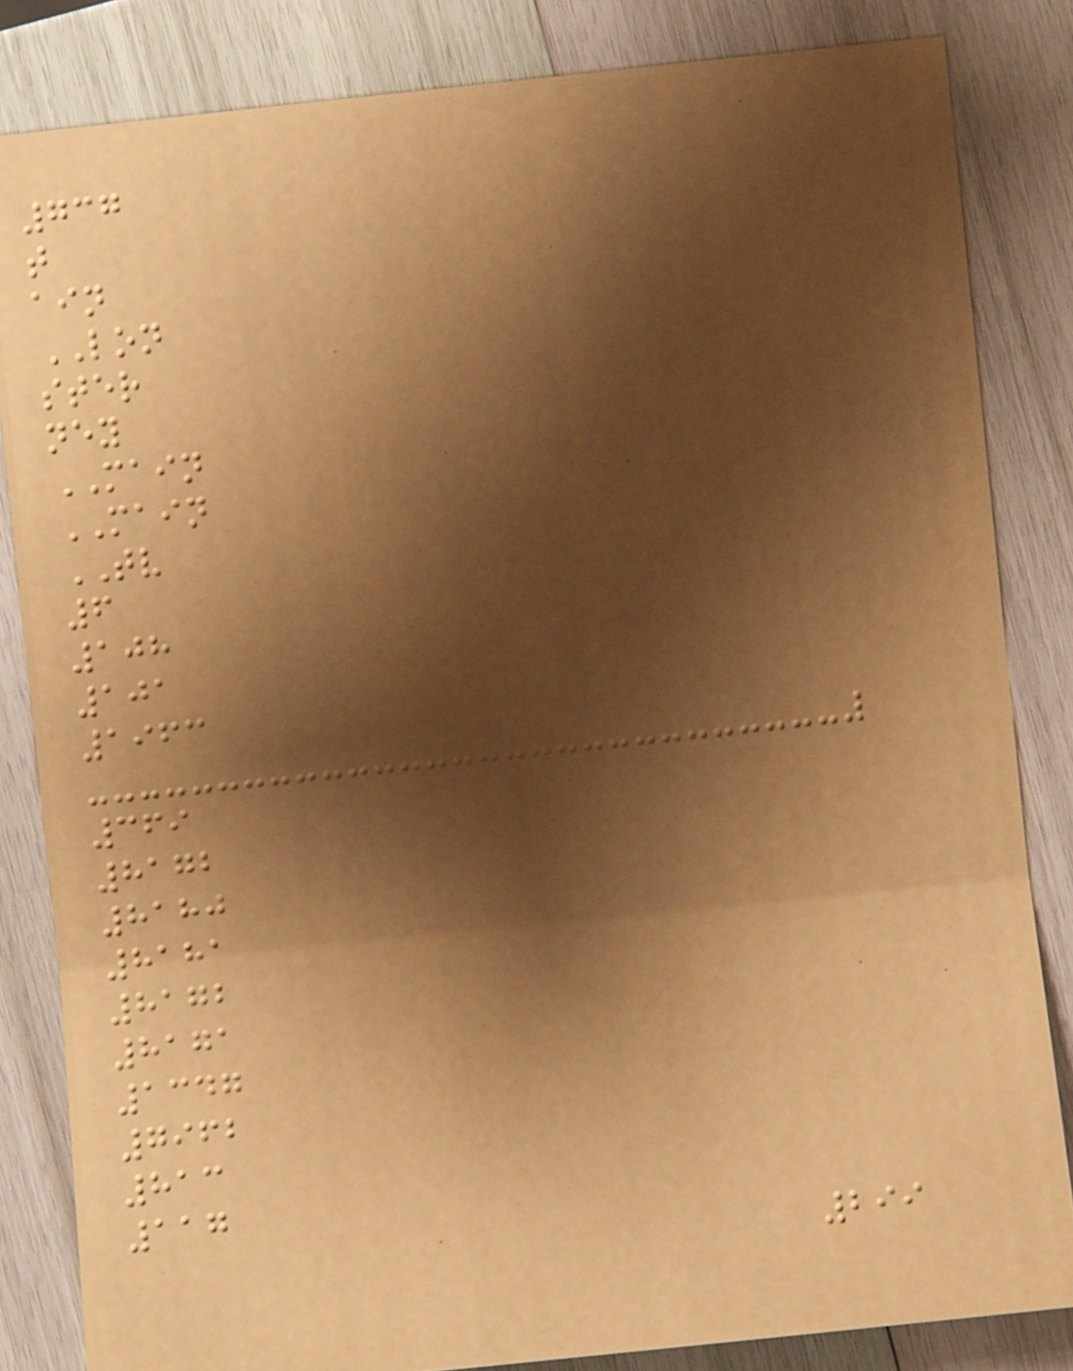737
t
ain
LON
ster
ney
MAIN
MAIN
TV
6
108
101
1963
369
8172
8180
8181
8172
8171
1347
7962
813
117
299
